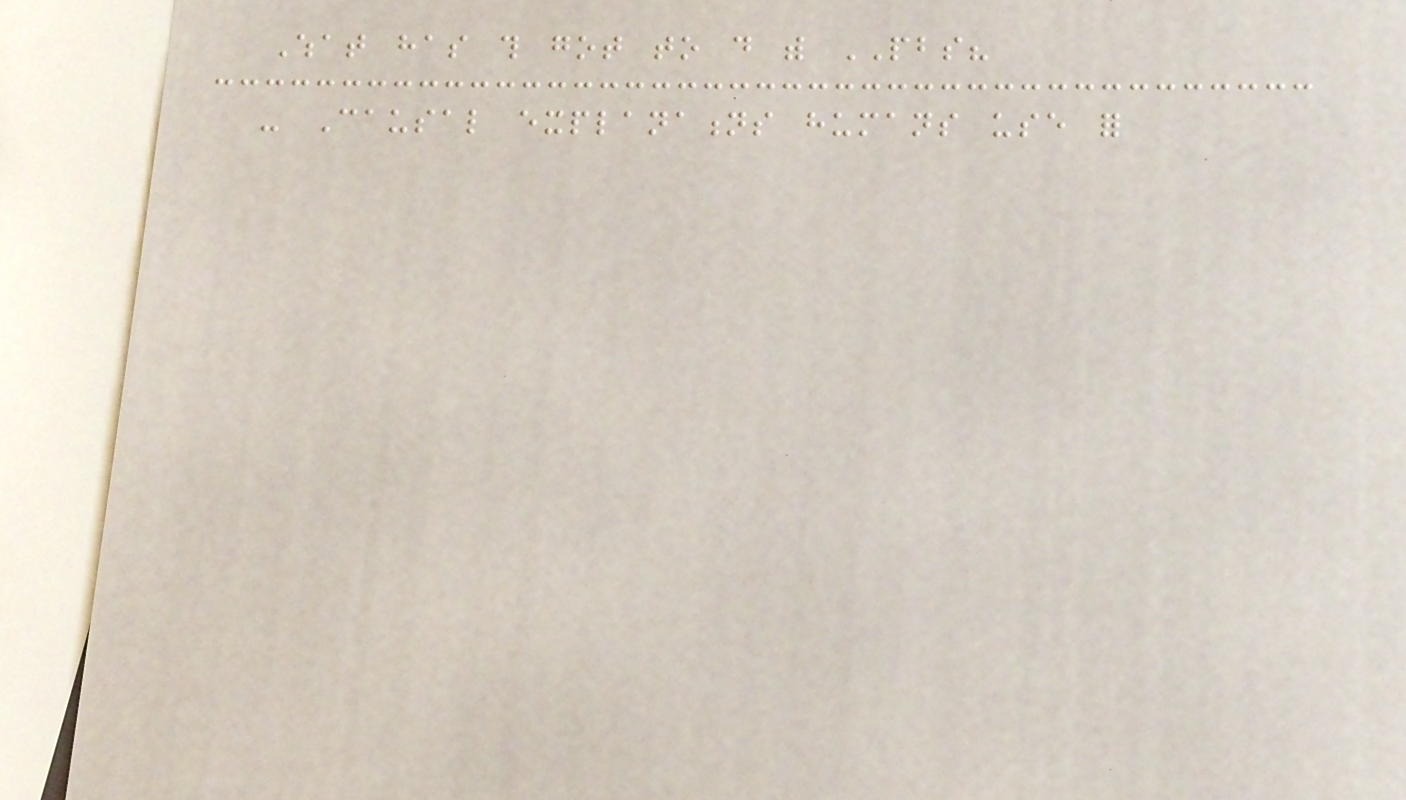What has this got to do with PBS?
- Causal explanations humans use for
